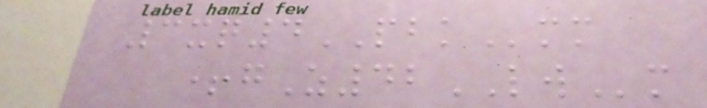3xq4PBKmm
+gZ42LWm
